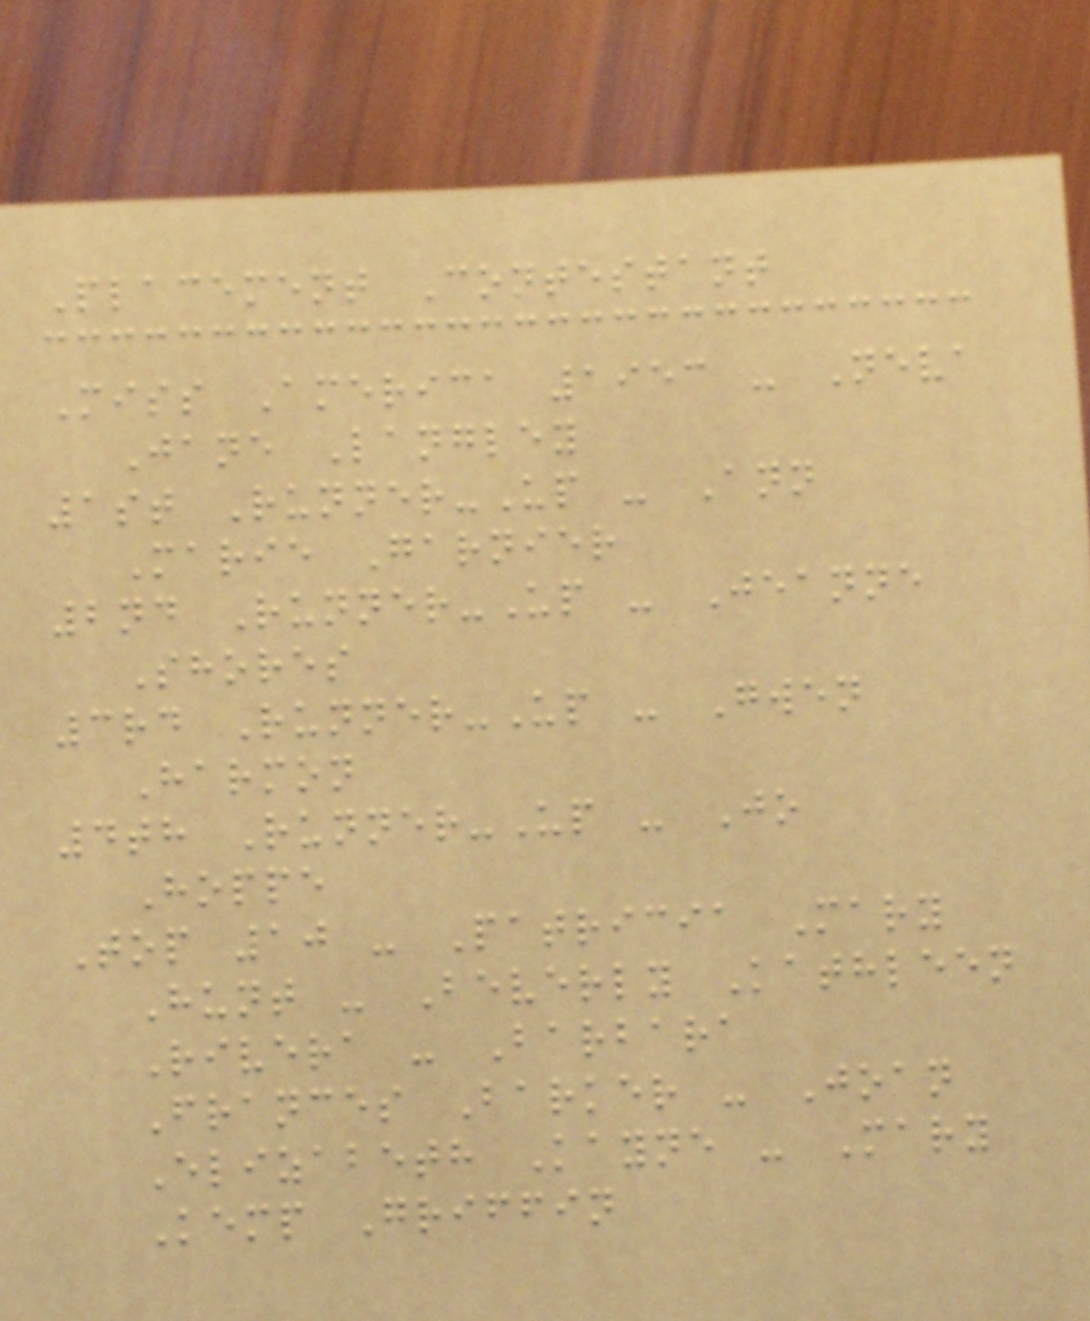Placement Contestant
Miss America 1953 - Neva
Jane Langley
1st Runner-Up - Ann
Marie Garnier
2nd Runner-Up - Jeanne
Shores
3rd Runner-Up - Gwen
Harmon
4th Runner-Up - Jo
Hoppe
Top 10 - Patricia Mary
Hunt - Beverly Kathleen
Rivera - Barbara
Frances Barker - Joan
Elizabeth Kayne - Mary
Kemp Griffin
